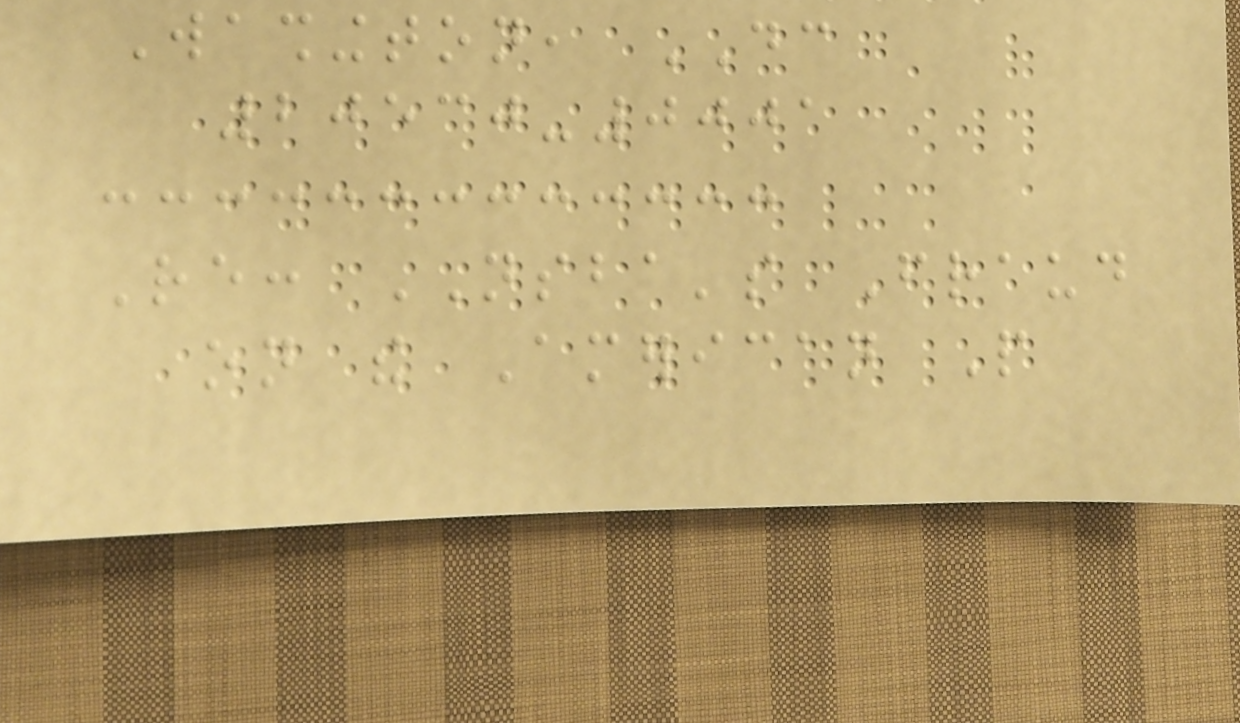Washington, DC
20530-0001
Re: NSBA's Fraud
on the American People
